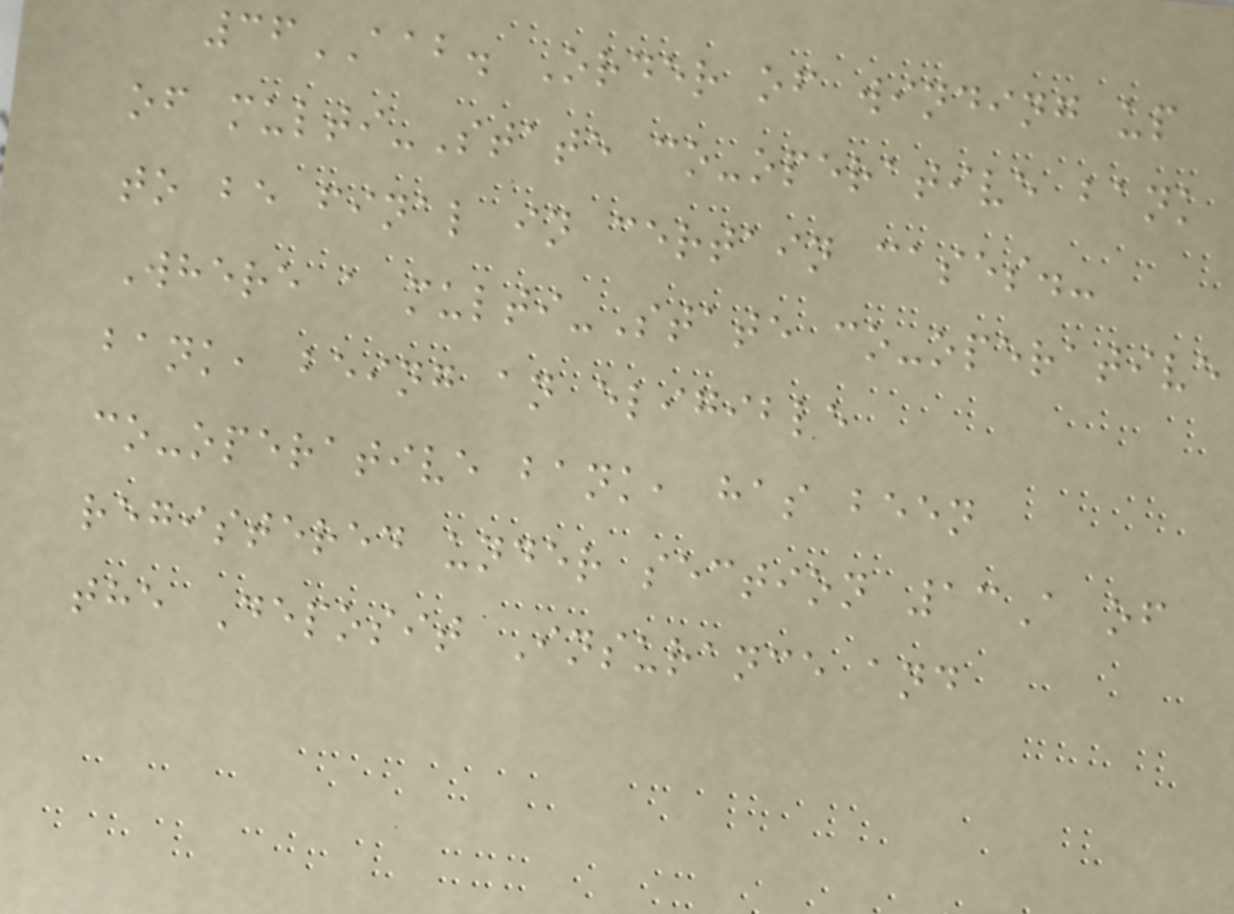36AAB. Order of winding up
of multi-State co-operative bank
to be final in certain cases.-
Where a multi-State co-operative
bank, being an eligible
co-operative bank, has been
registered under section 13A of
the Deposit Insurance and
